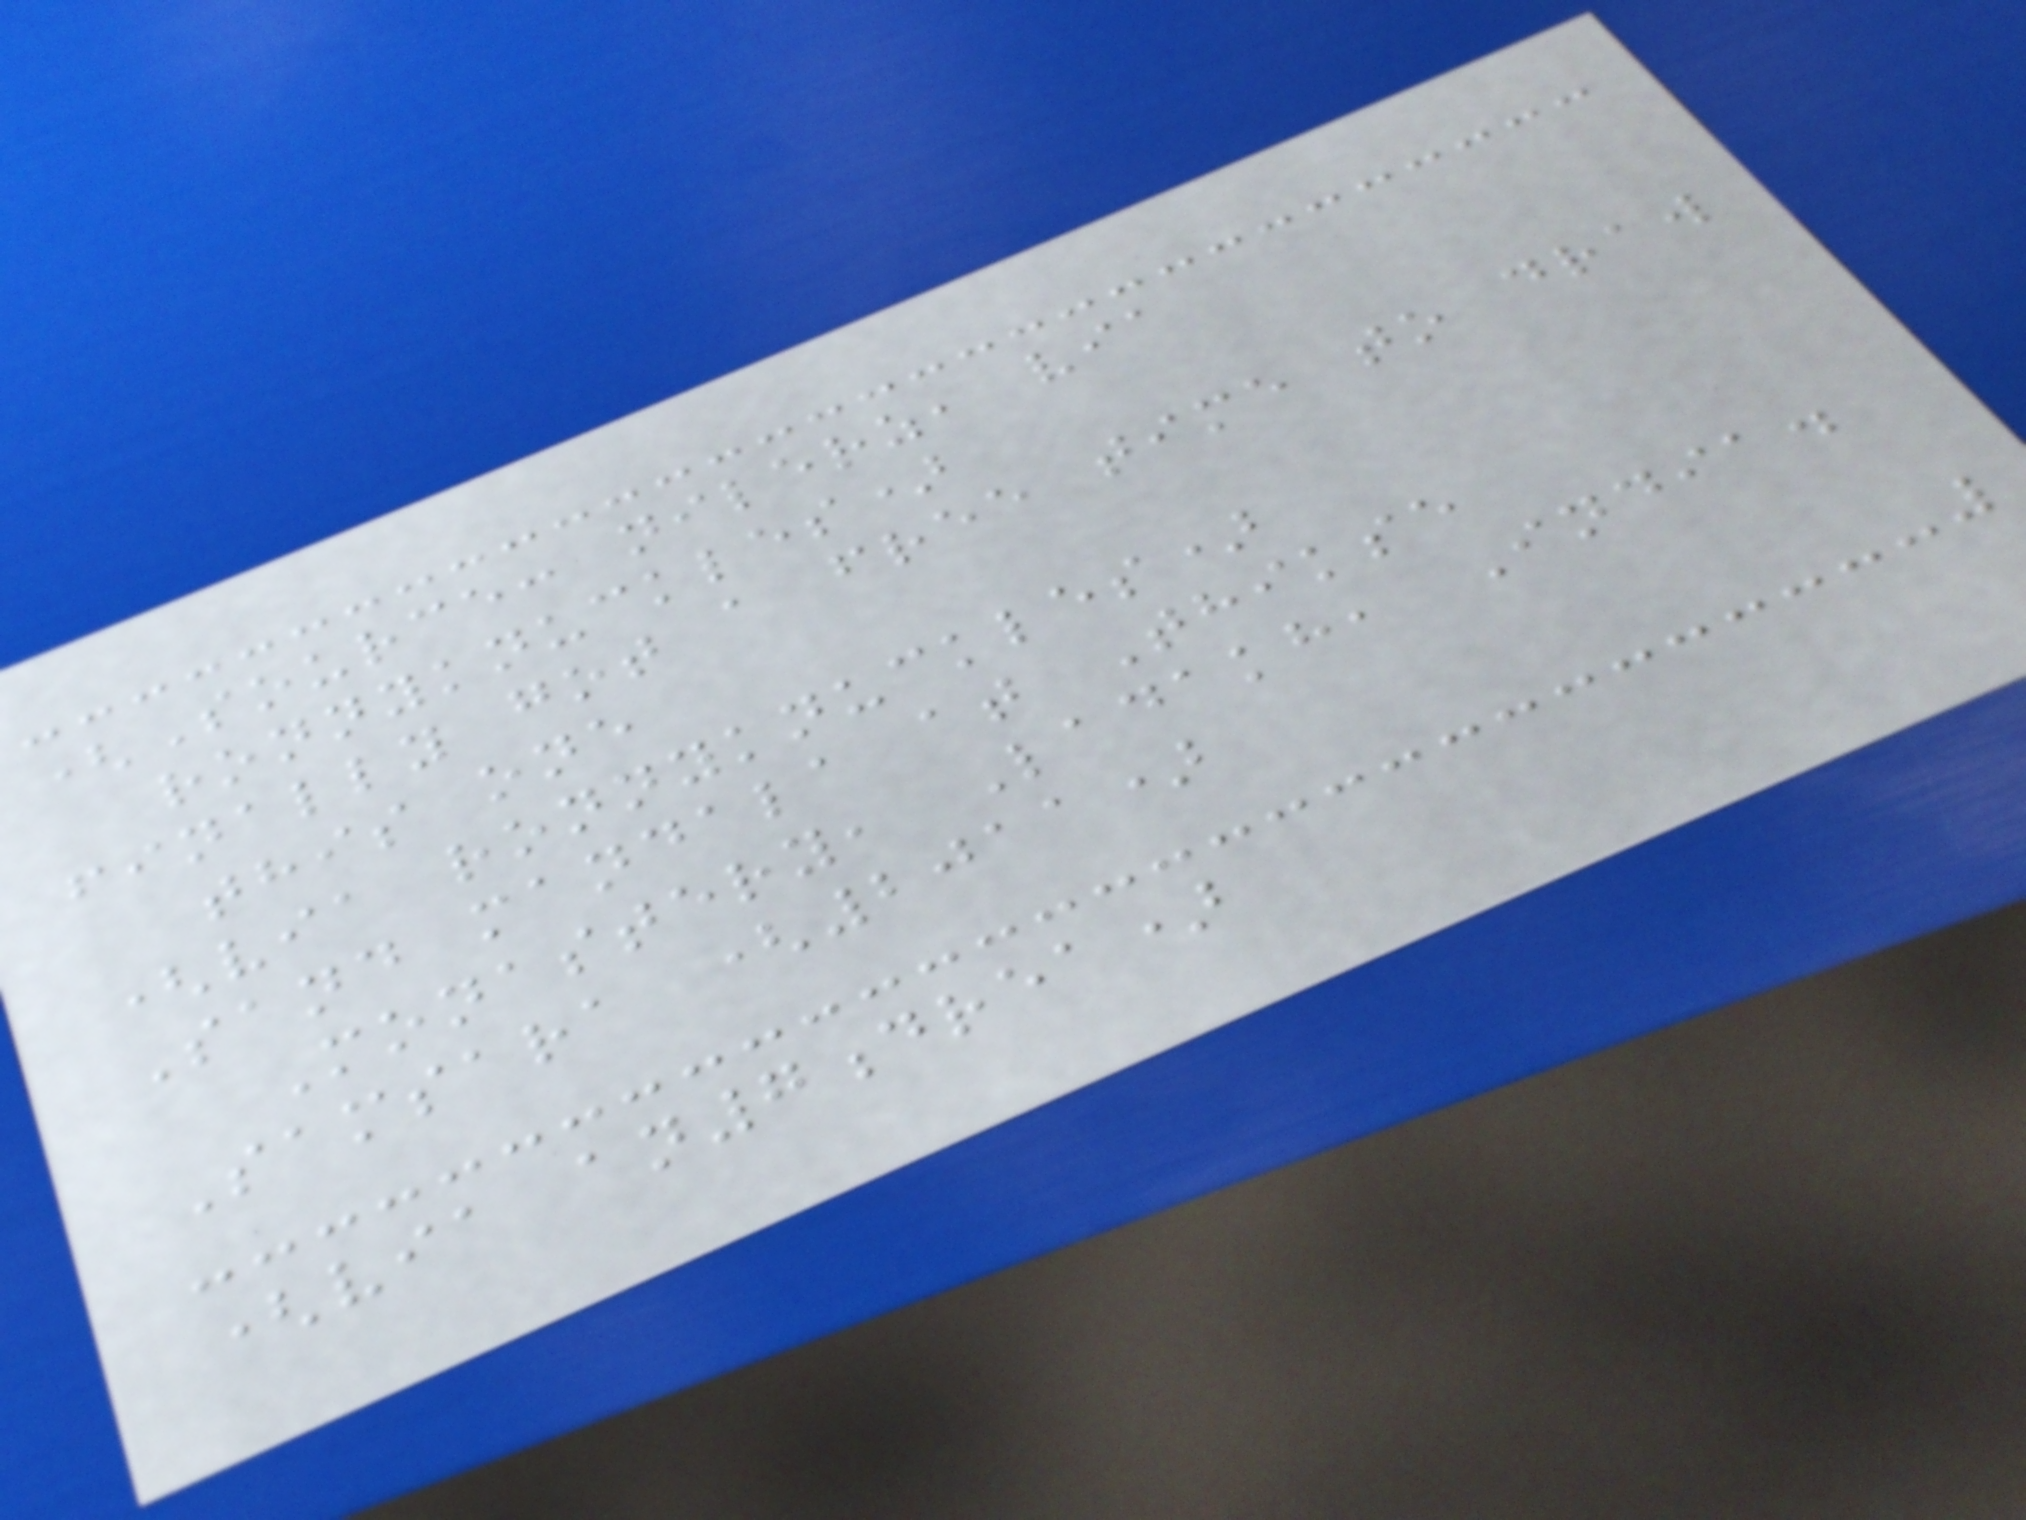(Source: nilerz, via
ronnyknuckles)
finally got a free time to draw
this one
(via ronnyknuckles)
Sand mandala at Thikse
Monastery, Ladakh, India.
Samsara (2011)
(via an7drea)
